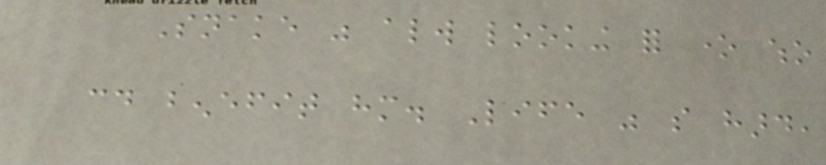Snake was always looking for one who
could benefit him. Life was so hard,
